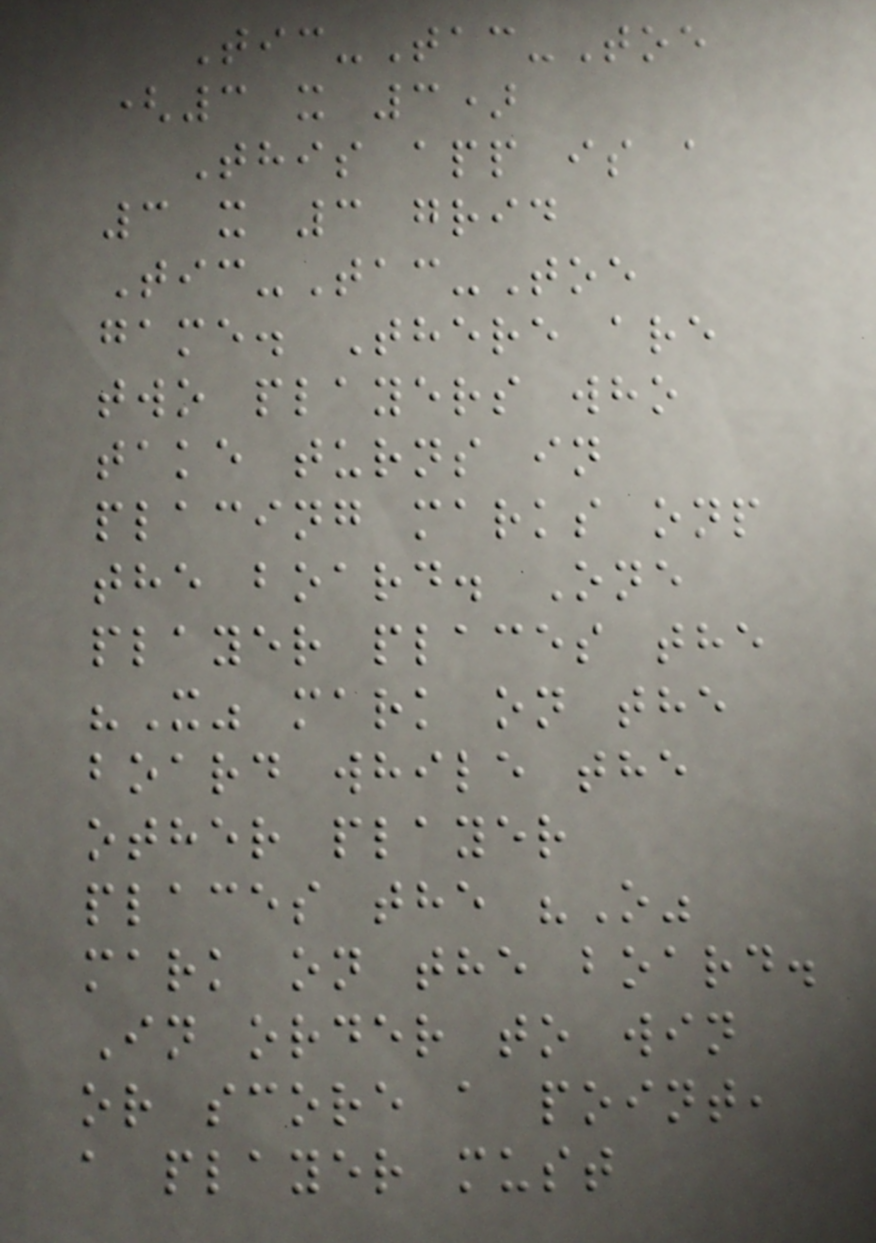Tic-Tac-Toe
(3 x 3)
This app is a
3 x 3 grid
Tic-Tac-Toe
game. There are
two players who
take turns in
placing marks onp
the board. One
player places the
"X" mark on the
board while the
other player
places the "O"
mark on the board.
In order to win
or score a point,
a player must
